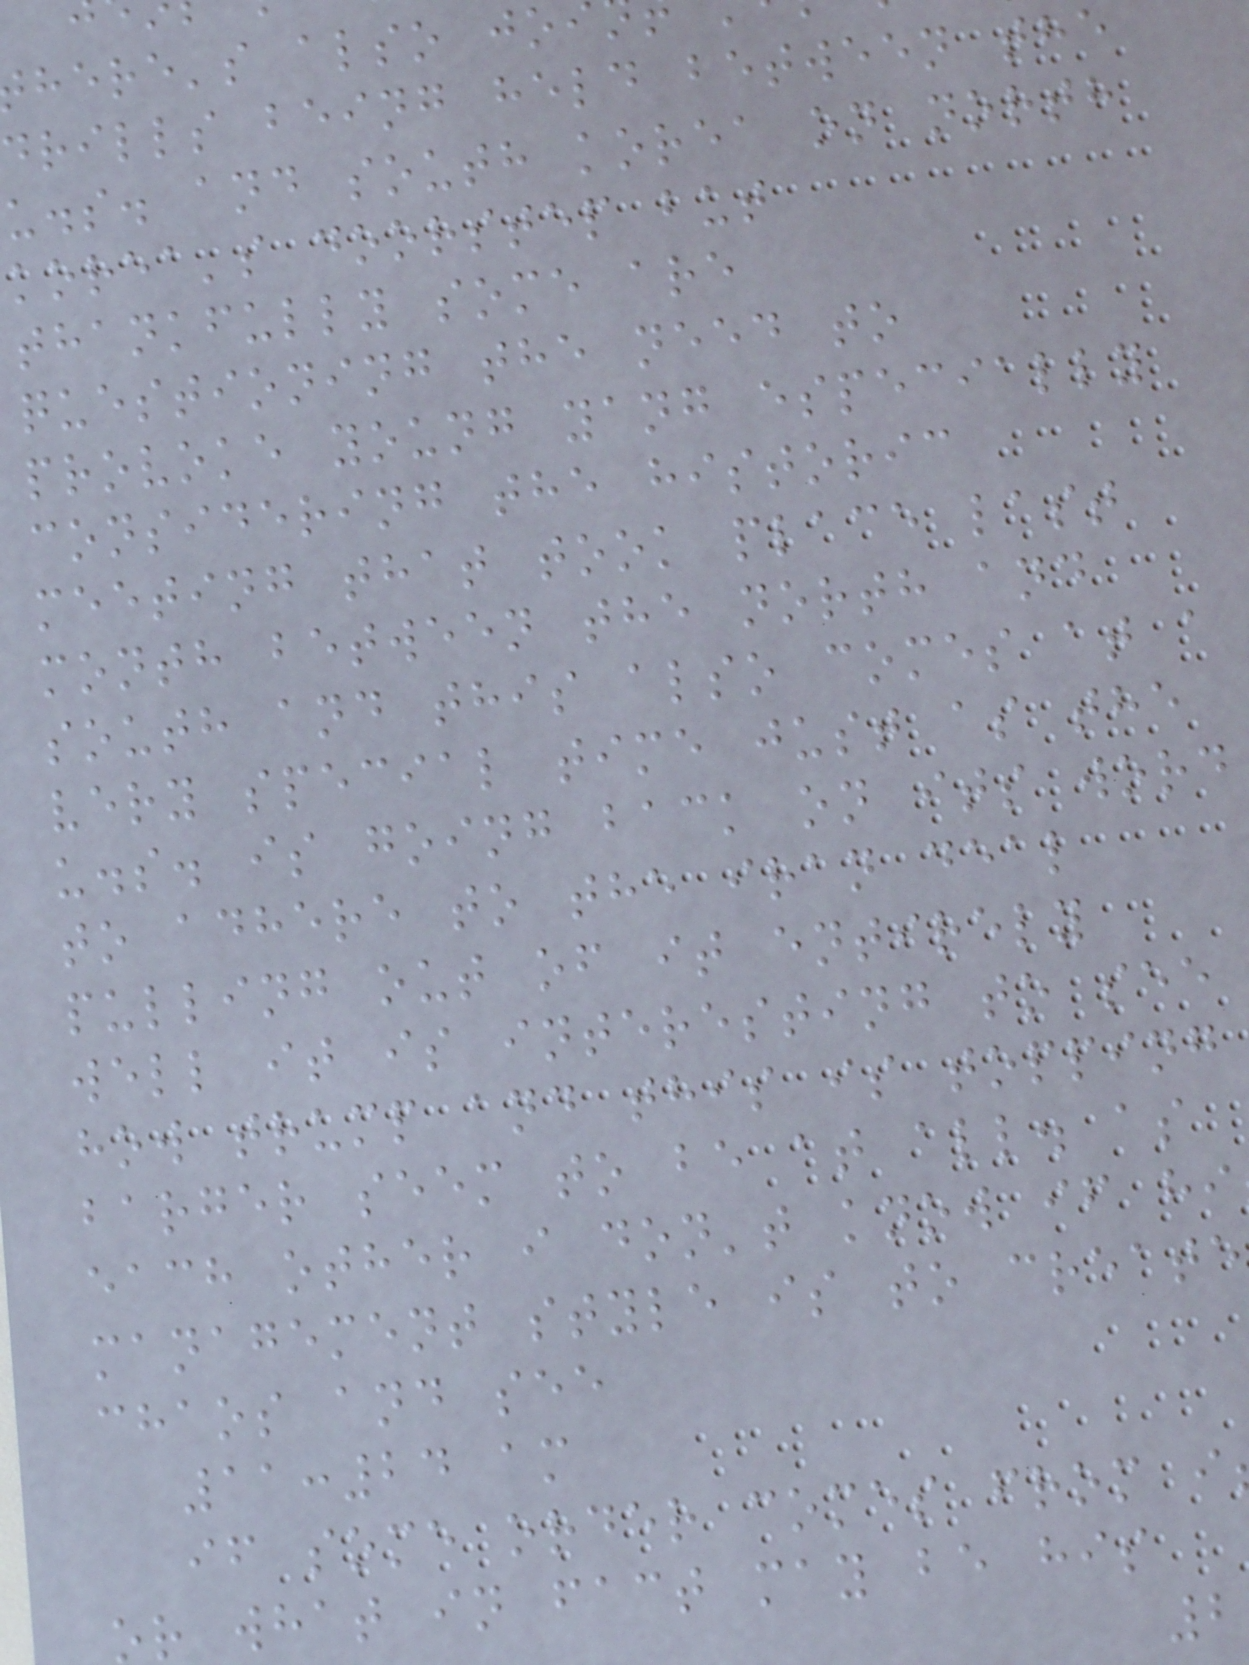here's also jo
drills being held between the
u.s. and south korea on north
korea's doorstep but
thankfully some are
questioning the need to
provoke young yang especially
considering the historic
meeting that took place last
month between the north and
south and this also comes at a
very special time just as the
u.s. is going back on its word
to adhere to the iran deal
pulling out of it entirely
well it is interesting to see
how trump and this is topping
barger seem to be at all. as
each other i don't know if hi
management style is to create
chaos and see
11:24 am
if some order comes from i
or what in fact may be his
